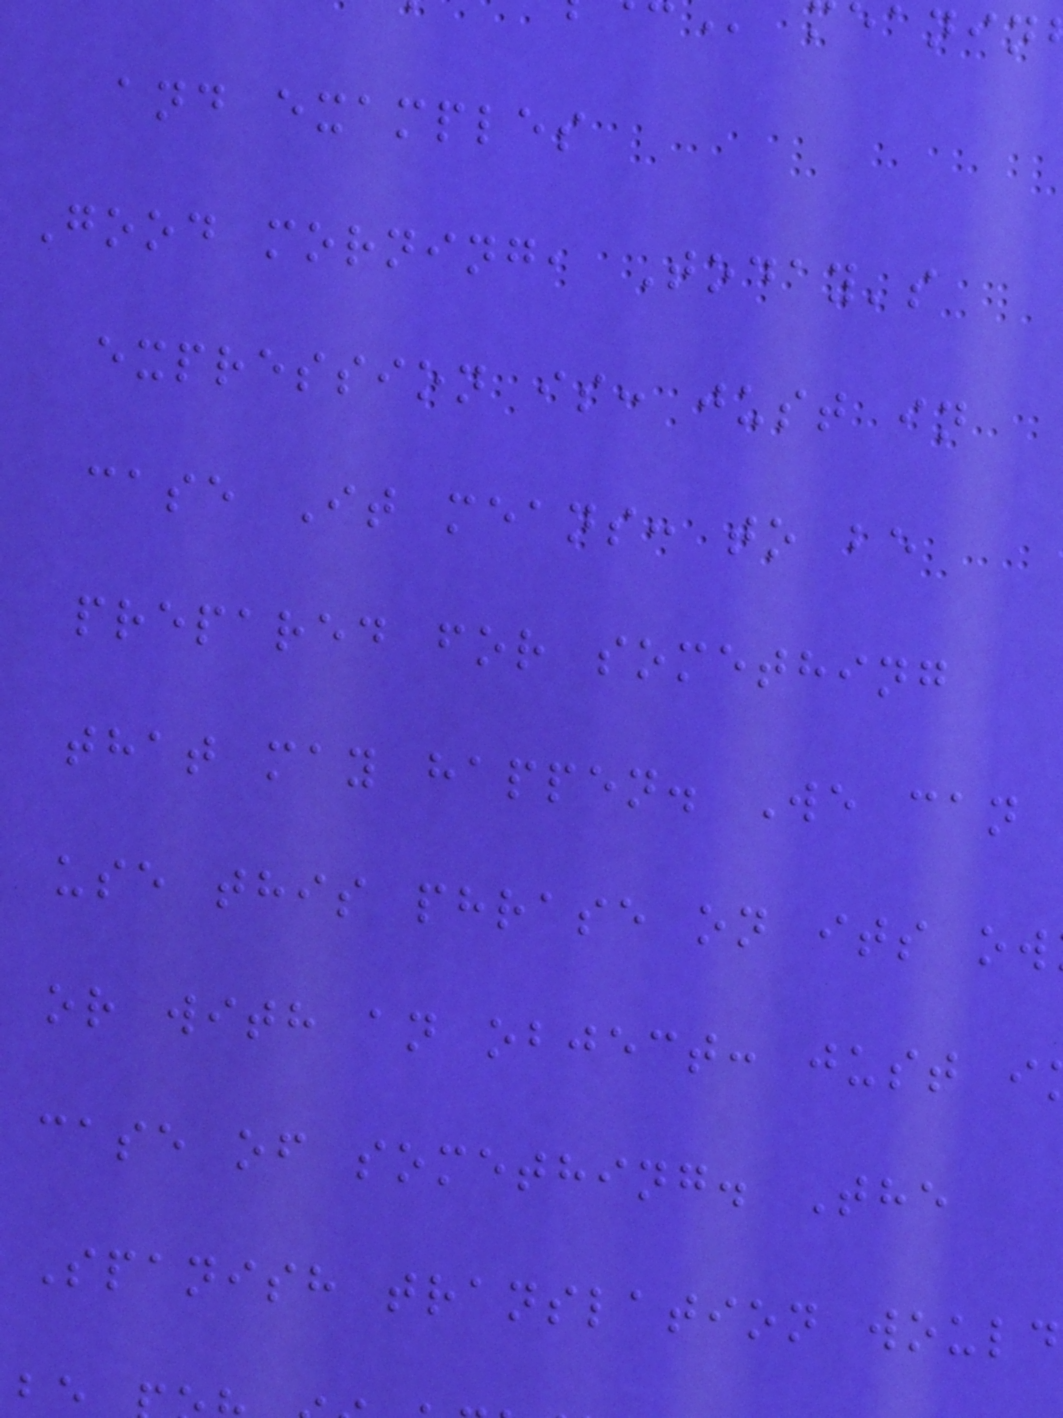and examples
Good morning, Today's
expression is: just in
case It means: to be
prepared for something
that may happen. We can
use this phrase on its ow
or with an object: just i
case of something. The
Spanish translation would
